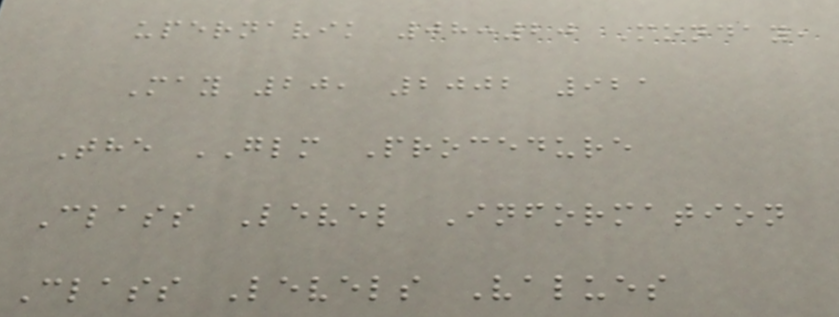upernavik 08:20 Monday,
May 20, 2002 921
The GLM Procedure
Class Level Information
Class Levels Values
